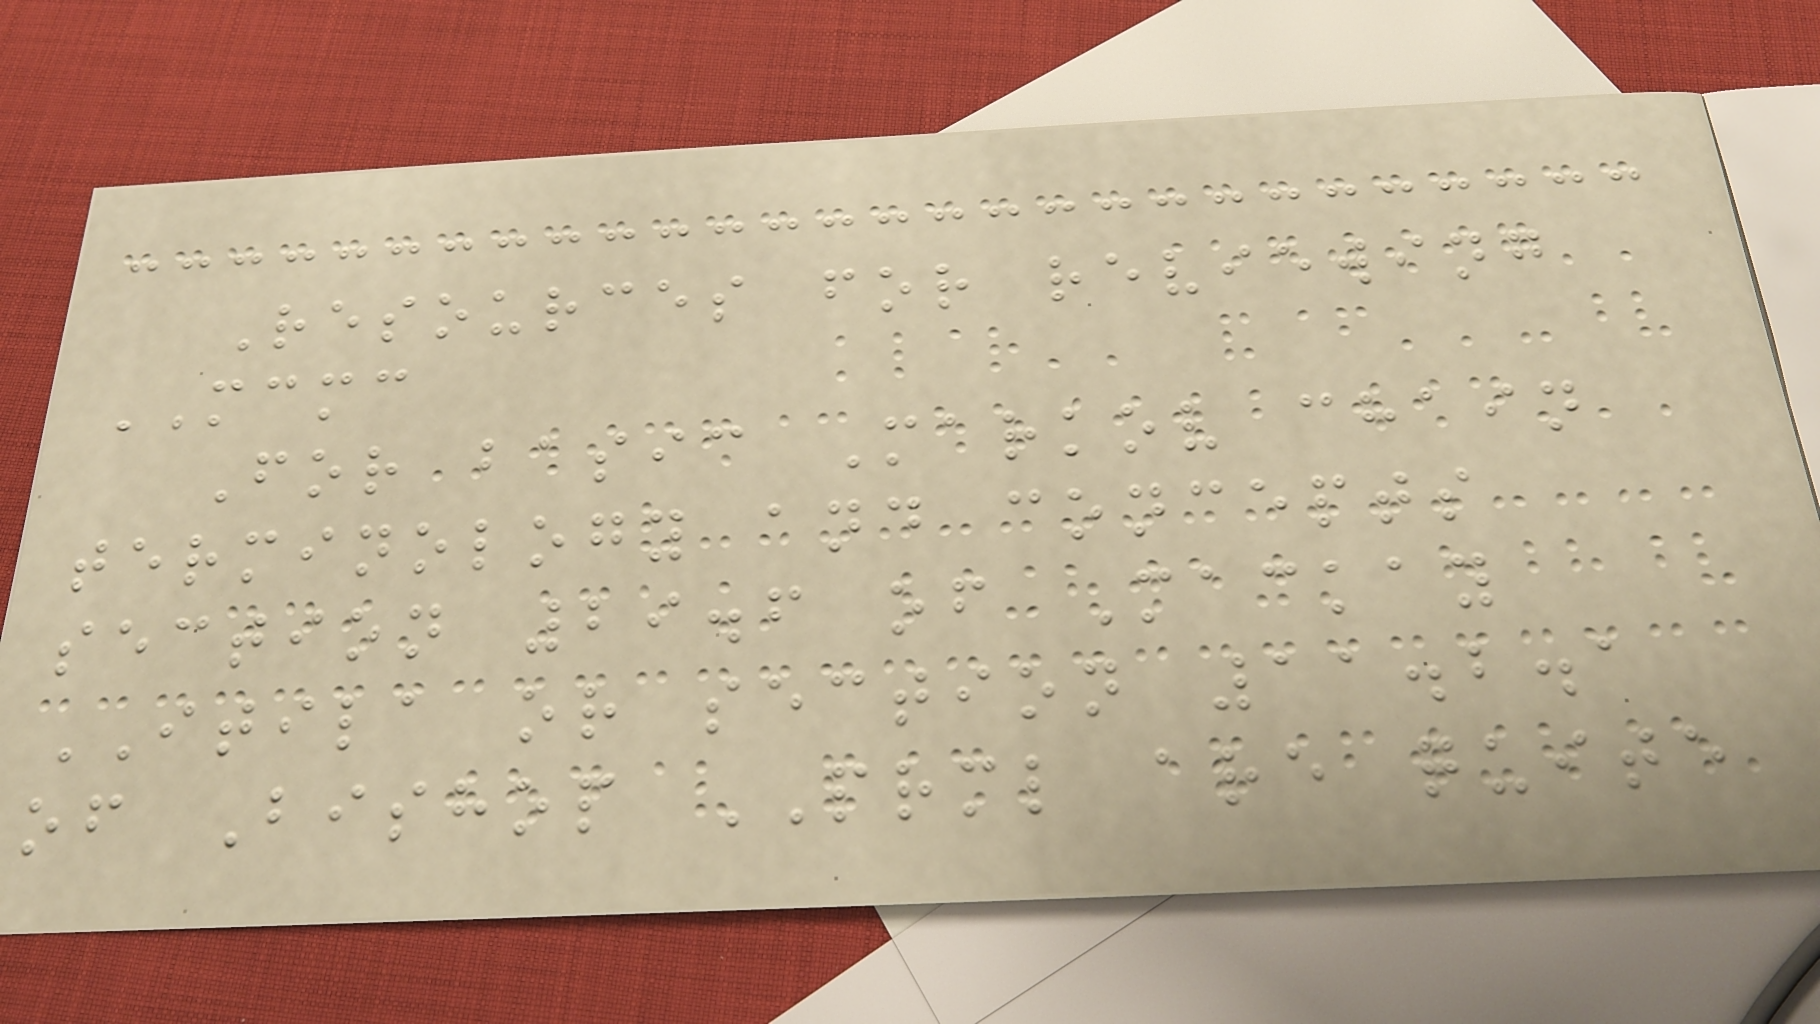Resources for reviewing
MCMC
For basic Markov chain
terminology and concepts
section 29.6 of Mackay
ITILA or section 11.2.1
of Bishop PRML are quite
